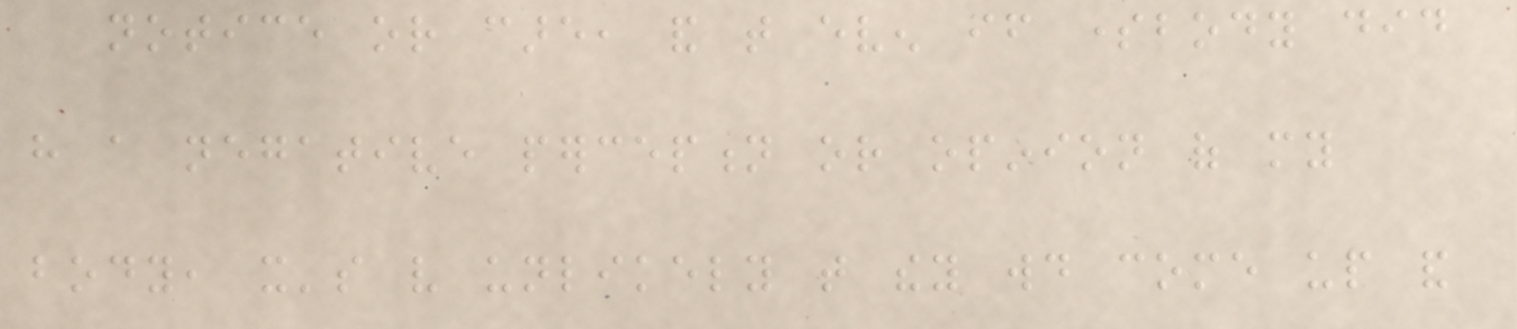notice or care, and that even if somebody did
have a negative perception or opinion of my
body, it's very unlikely that they would come up and
